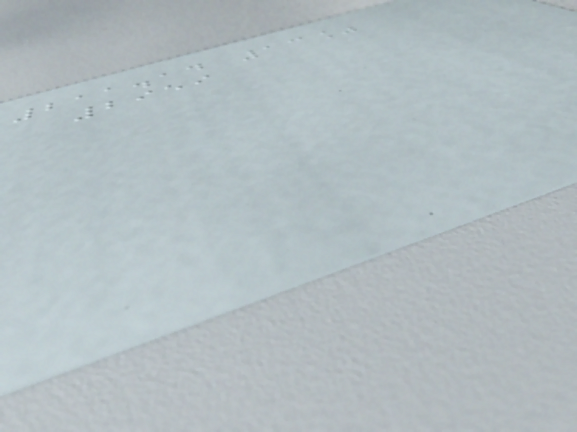211.14 13%
2959
